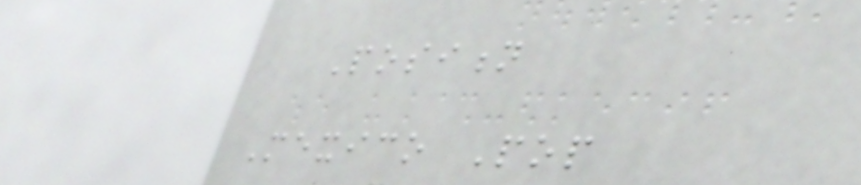Position
Mexico Pop
